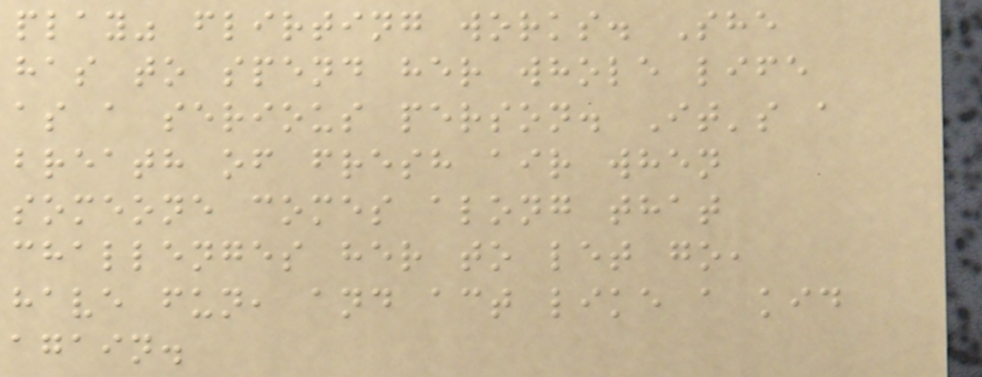play" flirting works. She
has to spend her whole life
as a serious person. It's a
breath of fresh air when
someone comes along that
challenges her to let go,
have fun, and act like a kid
again.
